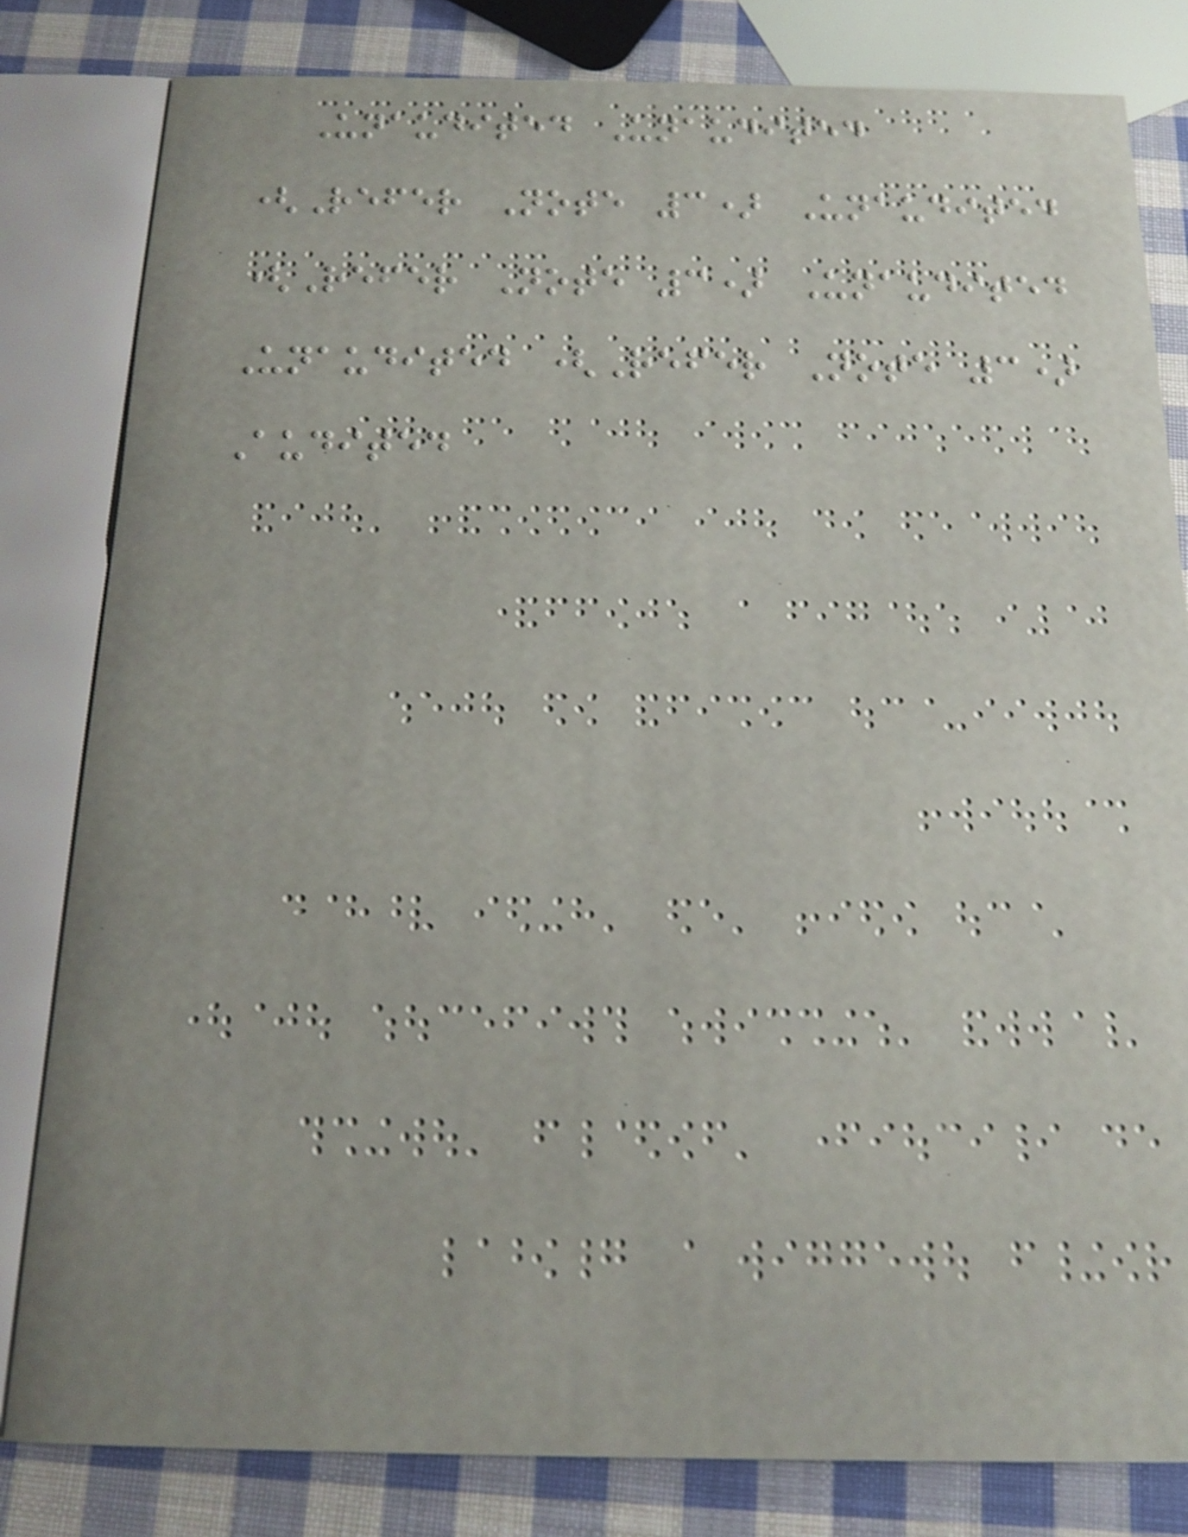Unaudited Unaudited
(Refer Note 3) Unaudited
(Refer Note 3) Unaudited
Unaudited (Refer Note 3)
Audited
